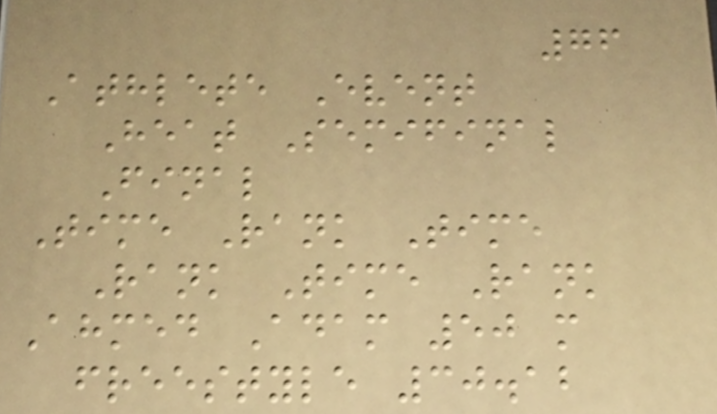76
Athlete Event
Heat Semifinal
Final
Time Rank Time
Rank Time Rank
Ahmed Adam 50 m
freestyle 30.12
